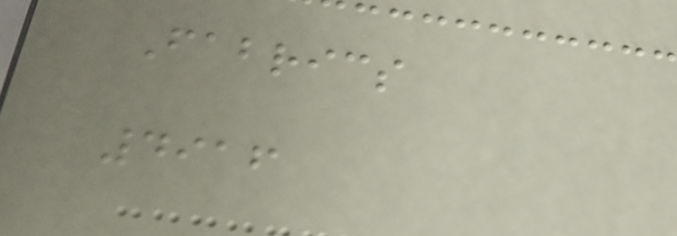Fabrics
4916
